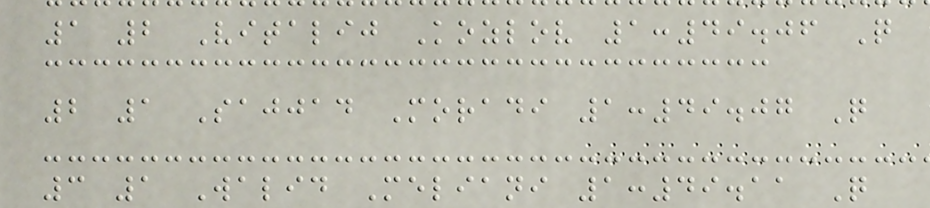1 2 Vitalij Kozlov 1:49.06 Q
2 1 Sajjad Moradi 1:49.07 Q
3 1 Walid Meliani 1:49.11 Q
